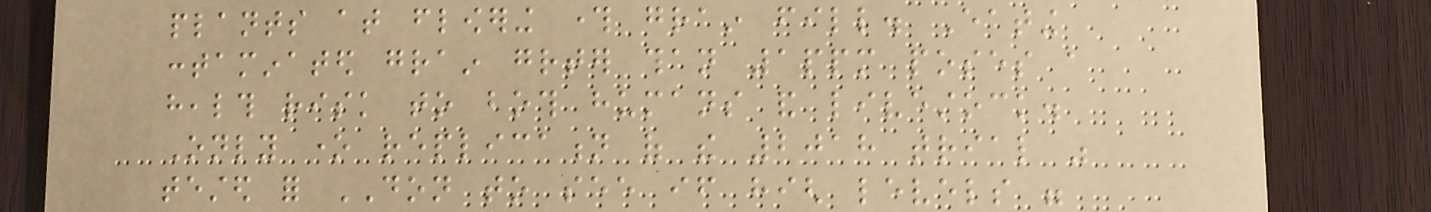plants at flowering through grain fill. Eating
contaminated grain greater than 1ppm poses a
health risk to both humans and livestock.
Only one replication of the 2018 trial was
tested for DON to see if high levels were
